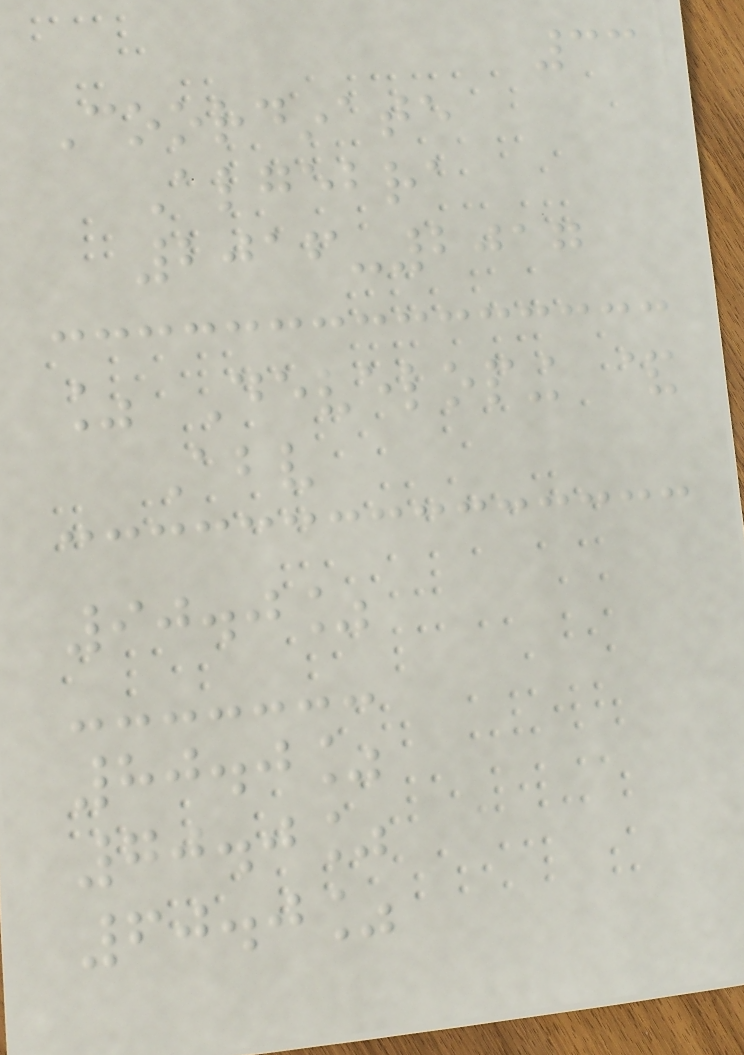33
Coordinate
Algebra
2016-2017
% Developing &
Above
90.0%
80.0%
70.0%
60.0%
